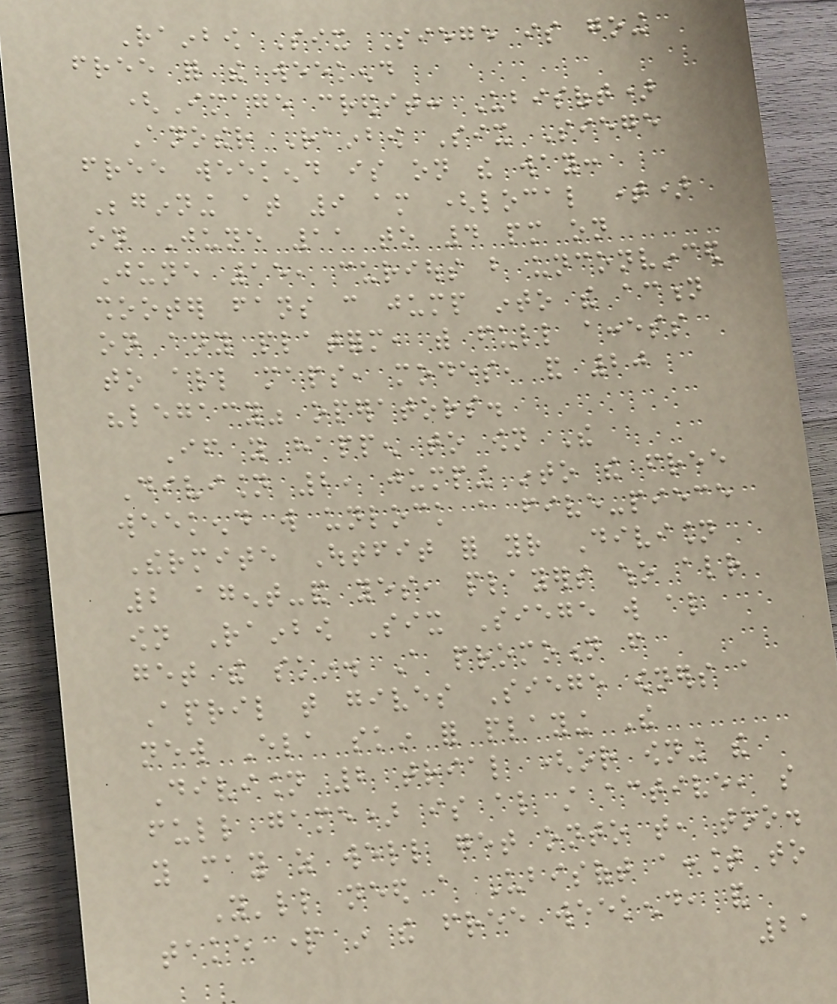Rainbow Six Siege is going
free for the weekend
(Image credit: Ubisoft)
Another Rainbow Six Siege
free weekend is on the way:
Beginning at 9 am (local time)
on June 11 to 4 pm on
June 15, curious but unconvinced
shooter fans can jump into the action
on any platform, with full access
to all maps, modes, and 20
"legacy" operators.
If you happen to own The
Division 2, jumping into the free
weekend will unlock a five-piece
Thermite Outfit for your Division
2 agent-and yes, players who already
own Rainbow Six Siege will also
get the skin. A promotion from
April that gives Siege owners a
new Ela skin for playing The
Division 2 trial (or owning the
full game) is also still active, so
you may as well get onto that, too.
You'll need a Ubisoft account to
take part in the free weekend, and
21
